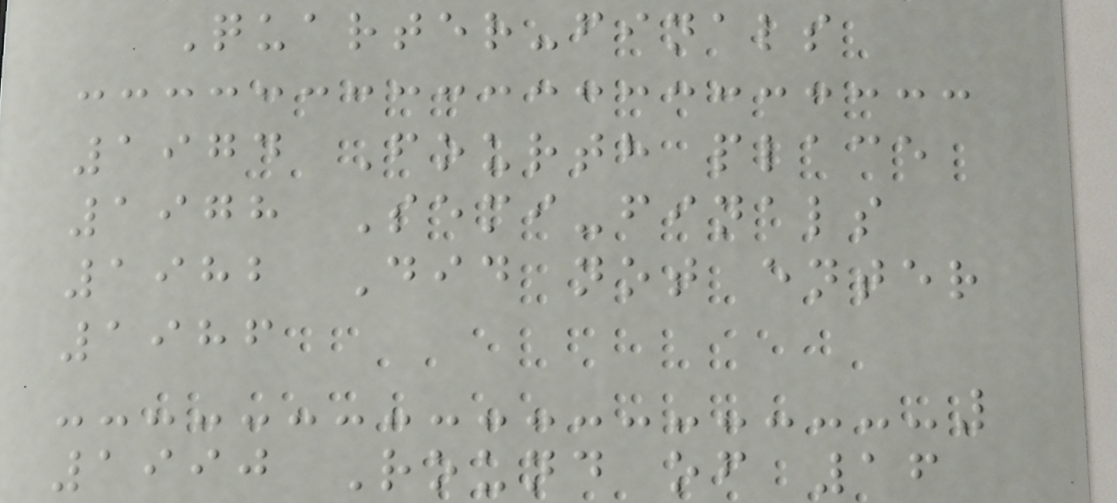Quarter-finals
1974 Fourth place
1978 Semi-finals
1982 Did not enter
1986
1990 Round of 16
